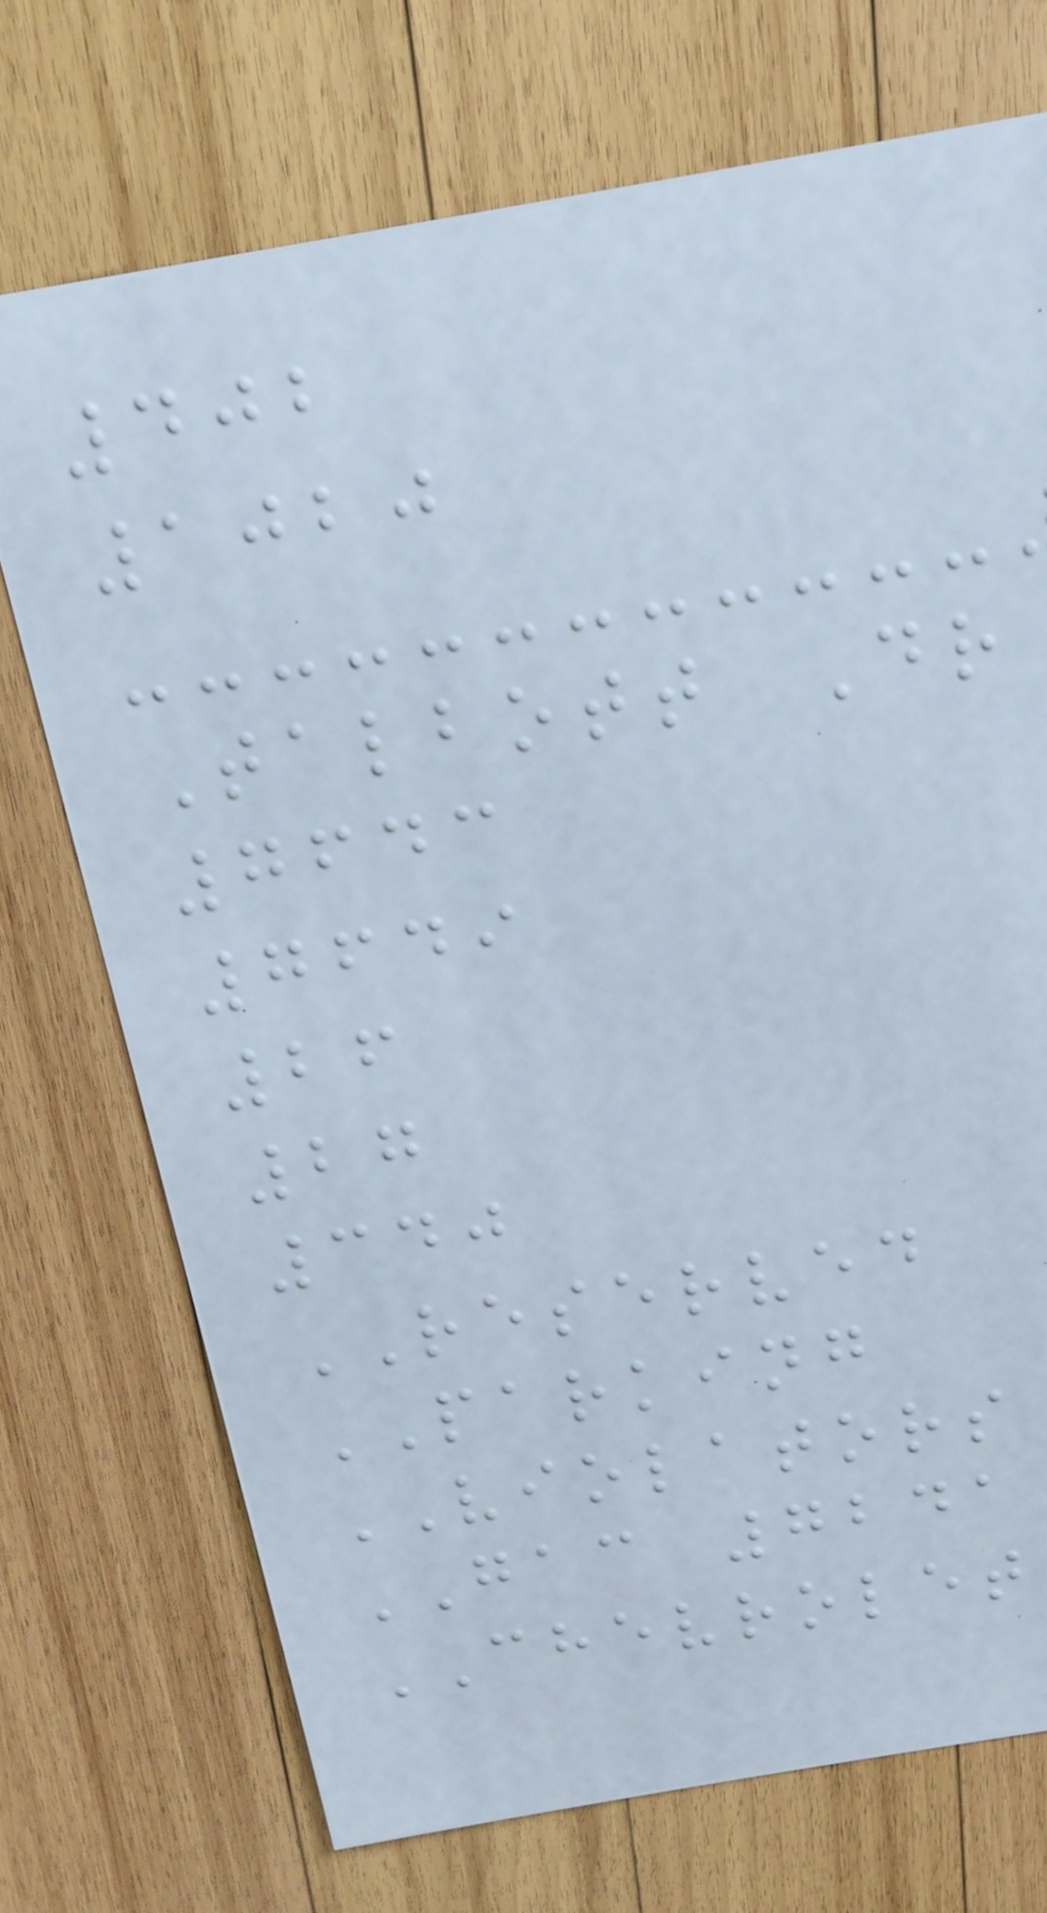402
1020
Talbott Dr
7643
7649
26
27
340
RESERVED
PARKING
VIOLATORS
GAC 7241
CHEVROLET
